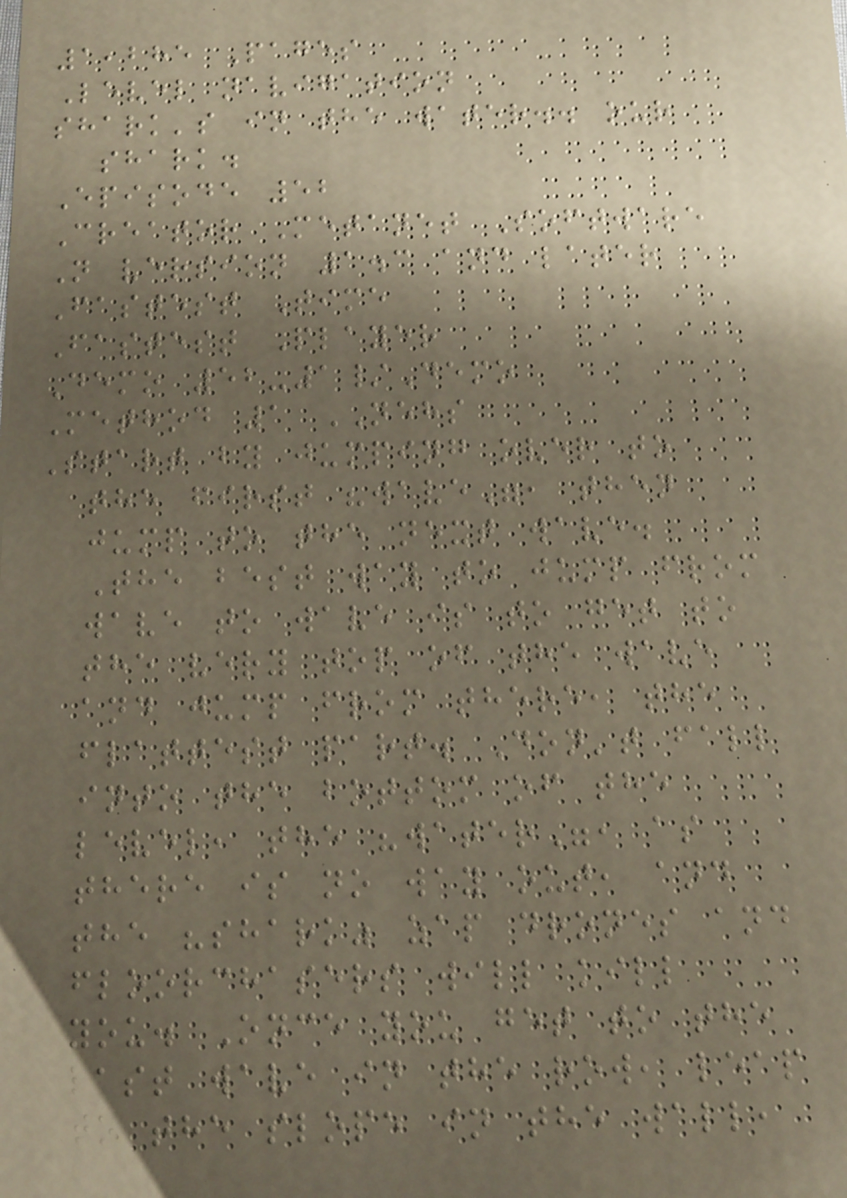1,285 Pages
Level navigation
shark's in the water.. our
shark.
Episode 52
Creator Metanet Software
N version 1.3 and later
Fastest Time
Fastest Player
Demo 52-1/Demo
Method 1 NEHS
Start by jumping over to
the first "wave", then
jump to the next wave.
The best way to jump from
wave to wave is to get to
the very top of the wave
and jump from there, the
flattest part. Don't fall
into the bottom of the
level, the "water", as
there is no way out, and
the "shark" zap drones and
floorchasers will kill
you. Once you get to the
last wave in the row, leap
to the slope in the wall,
